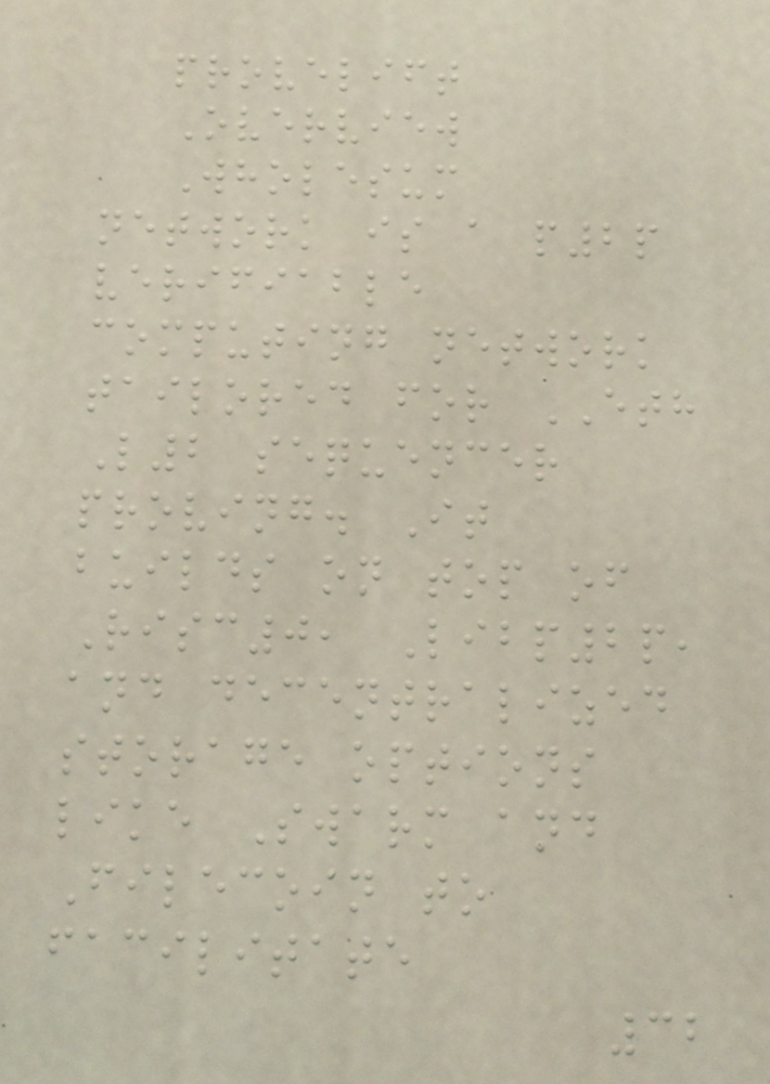provelift
Overview
Wholesum
network is a p2p
verifiable
computing network
tailored for ETH
L2 sequencer
proving. It
builds on top of
Risc0, Libp2p,
and decentralized
storage options
like Swarm and
Filecoin to
facilitate
32
